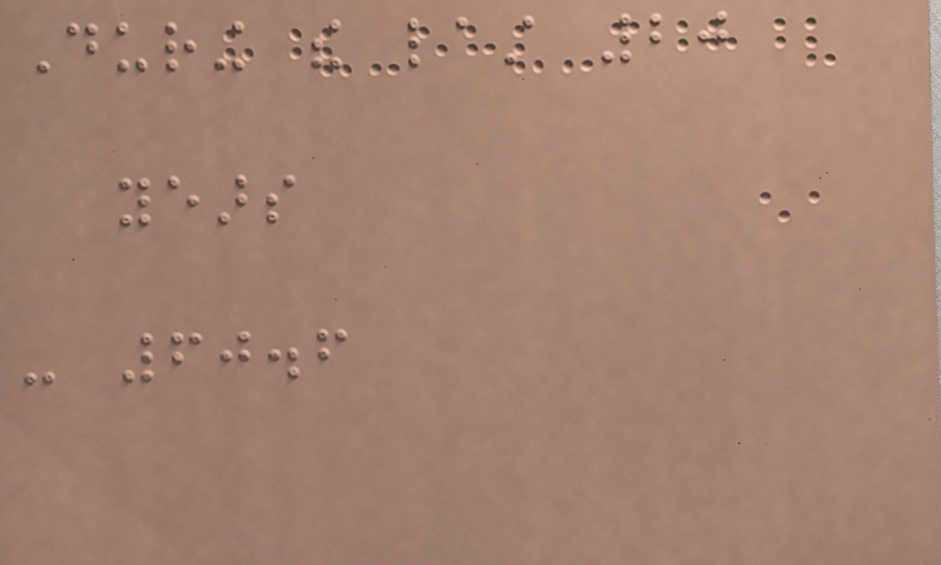During the last 20
years
- 60.6
